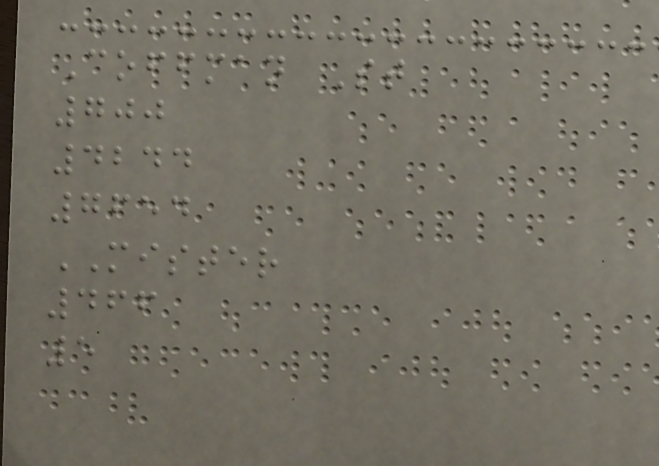Coffman St
700
4244
7654
MISTER
466
5
